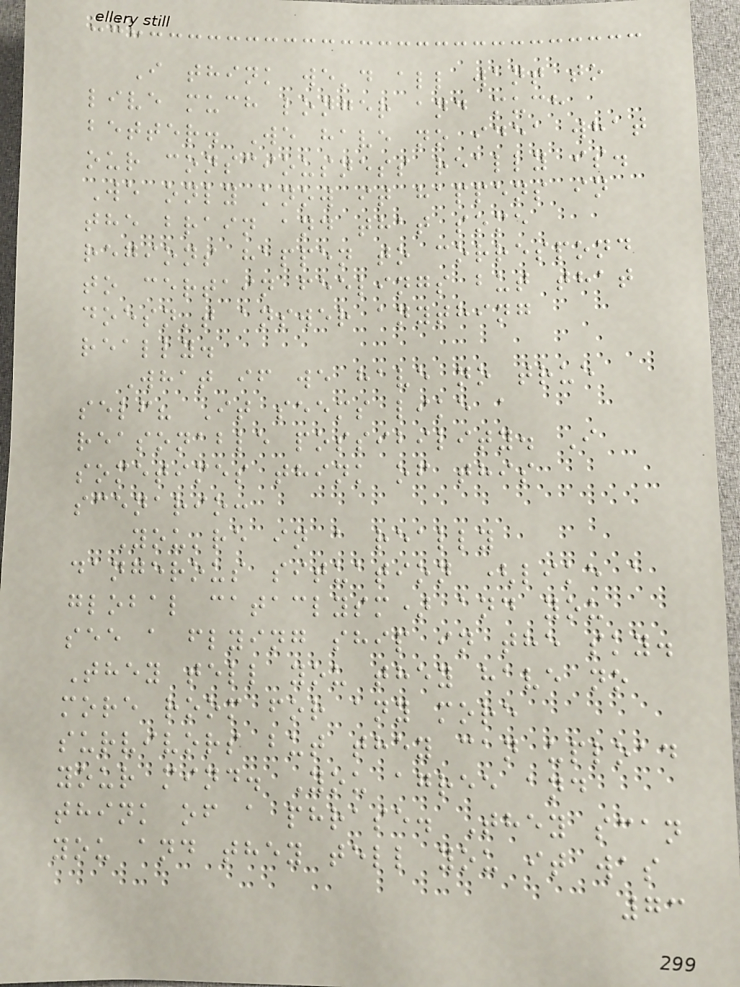I think we'd all want to
live much longer and much
better. We have no idea what
our consciousness really is.
We only know it happens in
the brain and that some
regions happen to correspond
to certain feelings but that
doesn't answer anything
really.
What if we have no true
self? It seems like a
reasonable possibility. I
sometimes think of this
scenario:
You're in a really
dangerous situation (like a
global cataclysm) and you
see a flying ship in the sky.
They tell you they have no
more room for any more
survivors but they can upload
your mind. You agree and
think of a phrase. They scan
you and they tell you it was
73
